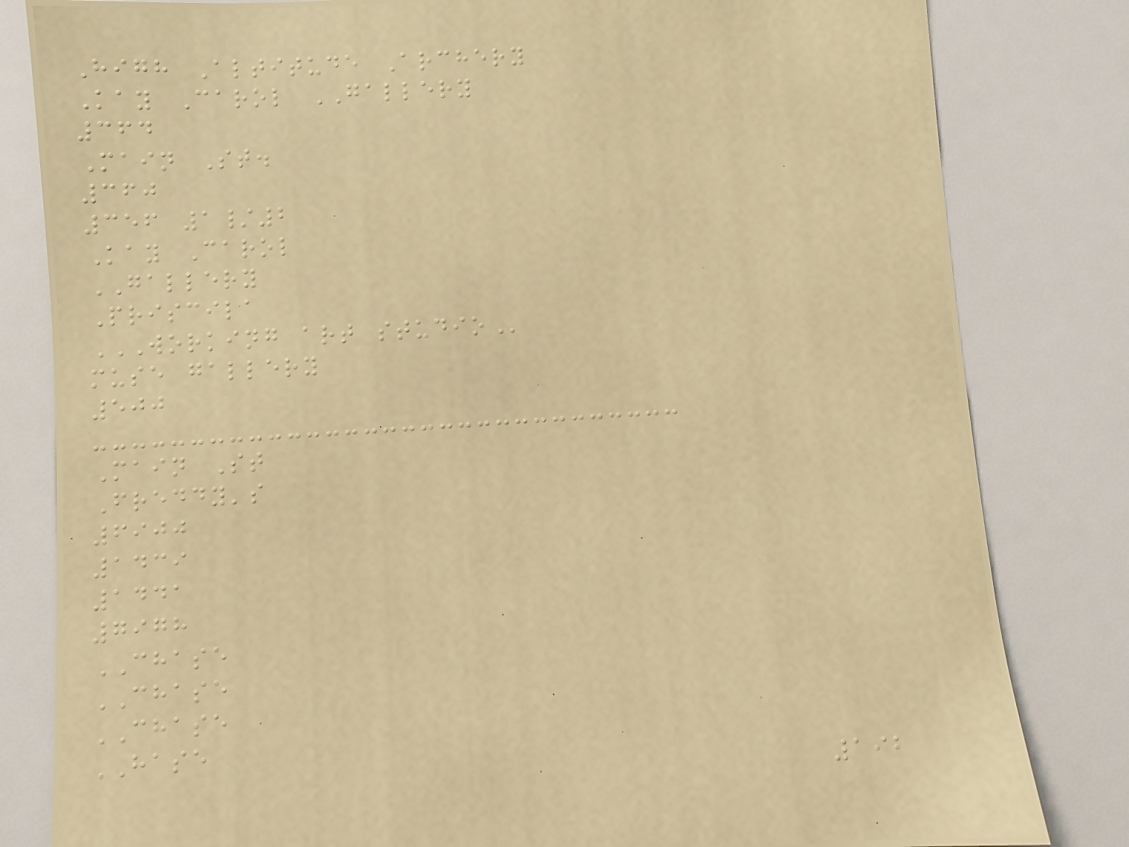High Altitude Archery
Kay Carol GALLERY
364
Main St.
360
356 1/2
Kay Carol
GALLERY
Priscila
WORKING ART STUDIO
muse gallery
500
Main St
Freddy's
6900
1439
1441
7978
CHASE
CHASE
CHASE
HASE
192
